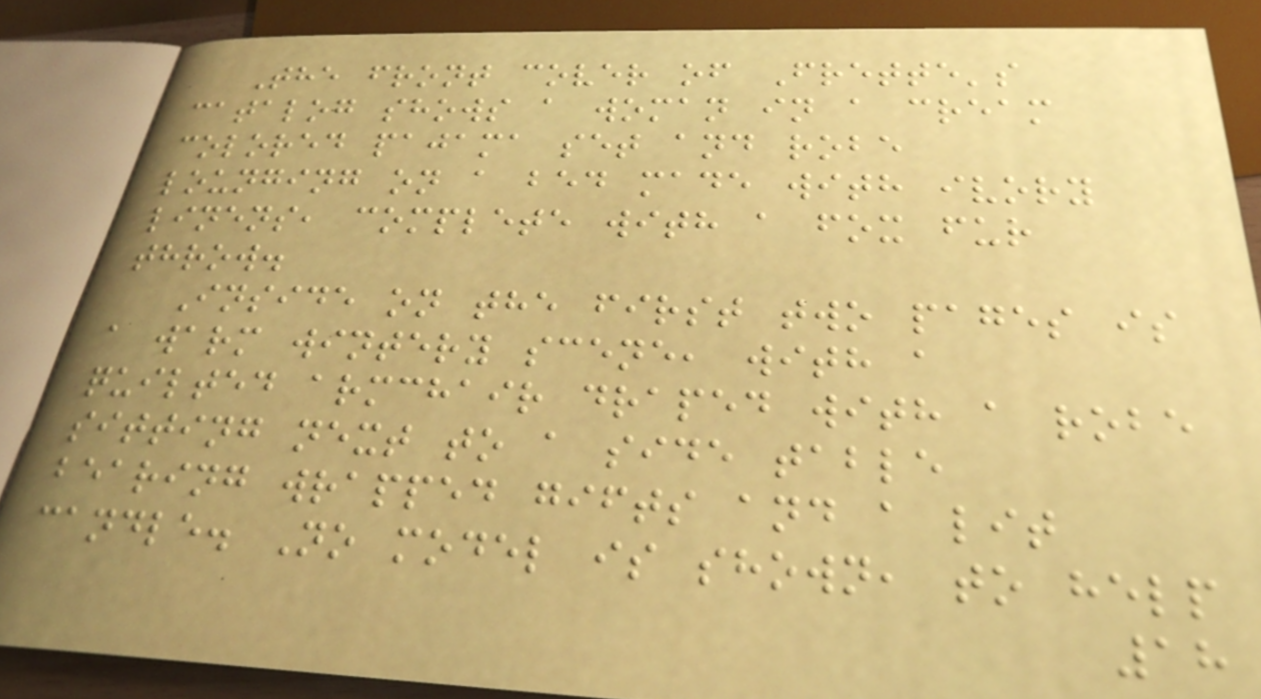The front cover of Frette's
catalog shows a woman in a cream
colored pajama set and robe
lounging on a bed made with ivory
linens, complete with a fox fur
throw.
Inside on the first two pages is
a warm wintery scene, with a
quilted armchair draped with a robe
sitting next to a side table
bearing wrapped gifts and a lit
candle. No model is shown, to help
18
